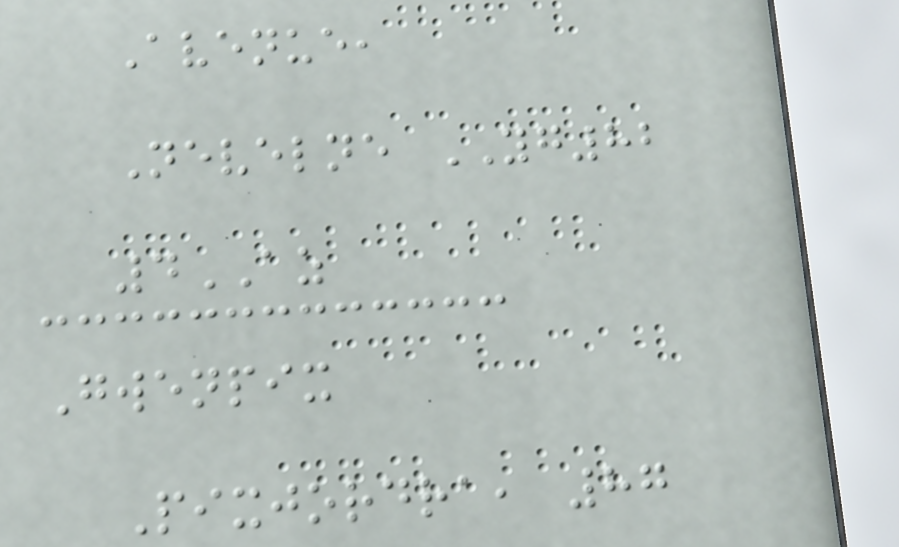Avenue,
Nevelne YG82
4AZ
Gwenpix
Pixjordra, 87
